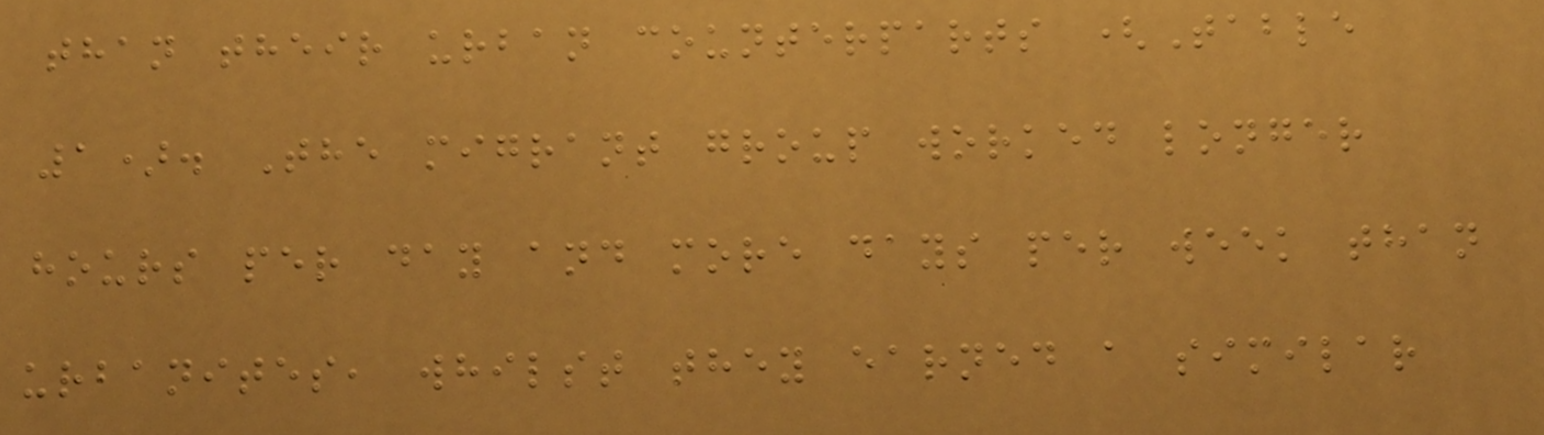than their urban counterparts (Table
1). The migrant group worked longer
hours per day and more days per week than
urbanites, whilst they earned a similar
